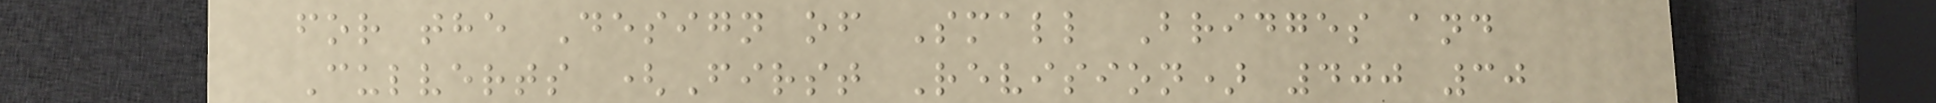for the Design of Small Bridges and
Culverts (First Revision) 400 30
